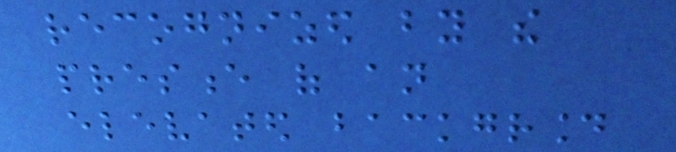recognized by the
presence of an
elevated background
